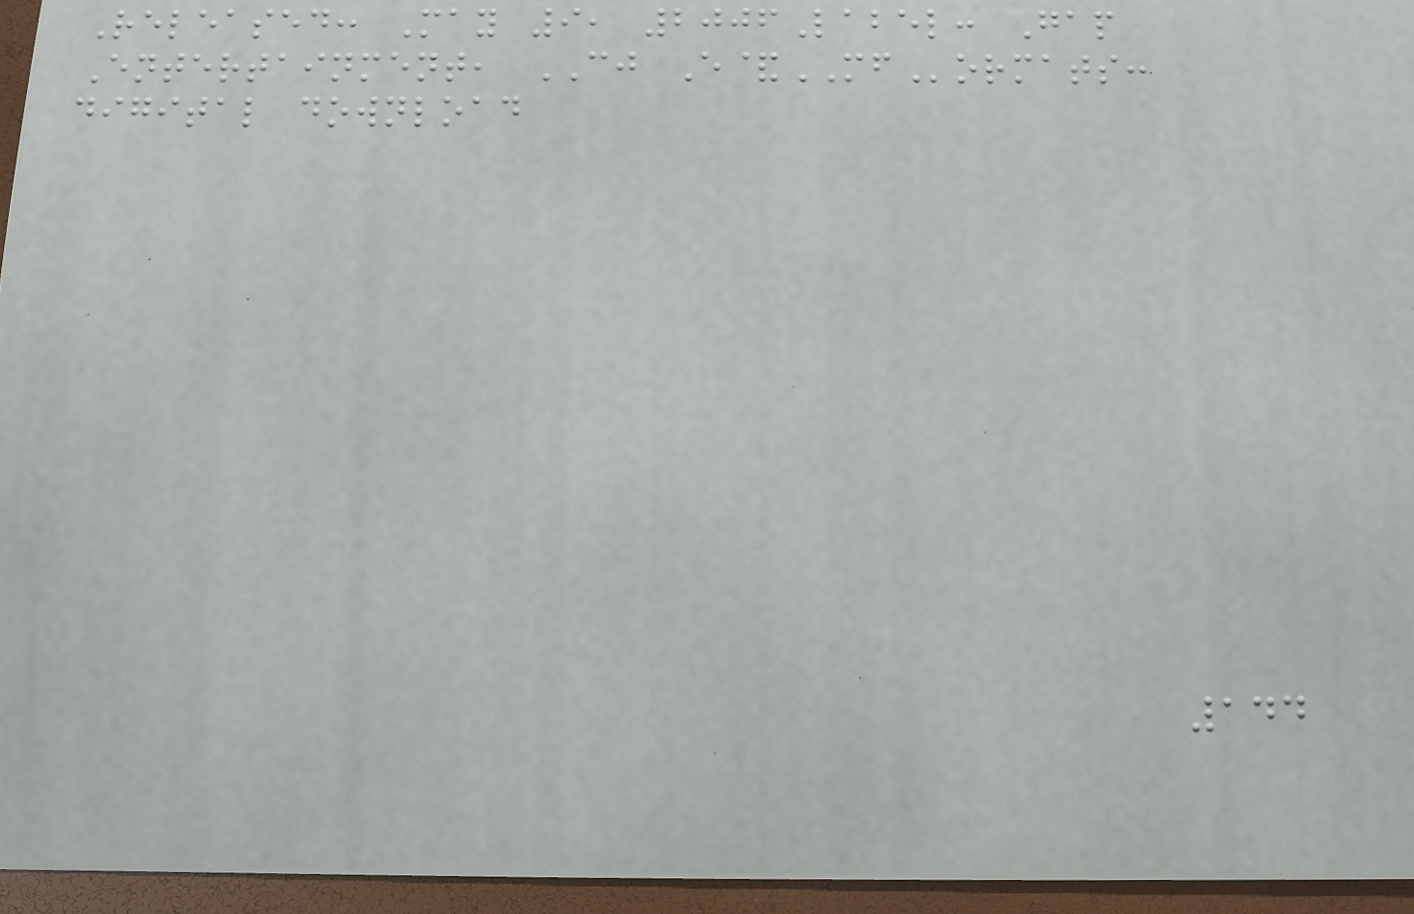Released: May 9, 2006Label: Gap
Entertainment, CJ E&MFormats:
digital download
144
